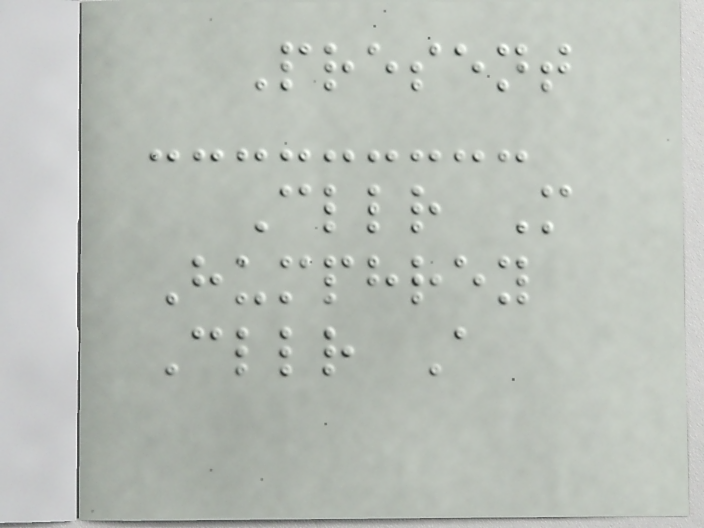Present
Cllr M
Humphrey
Cllr A
